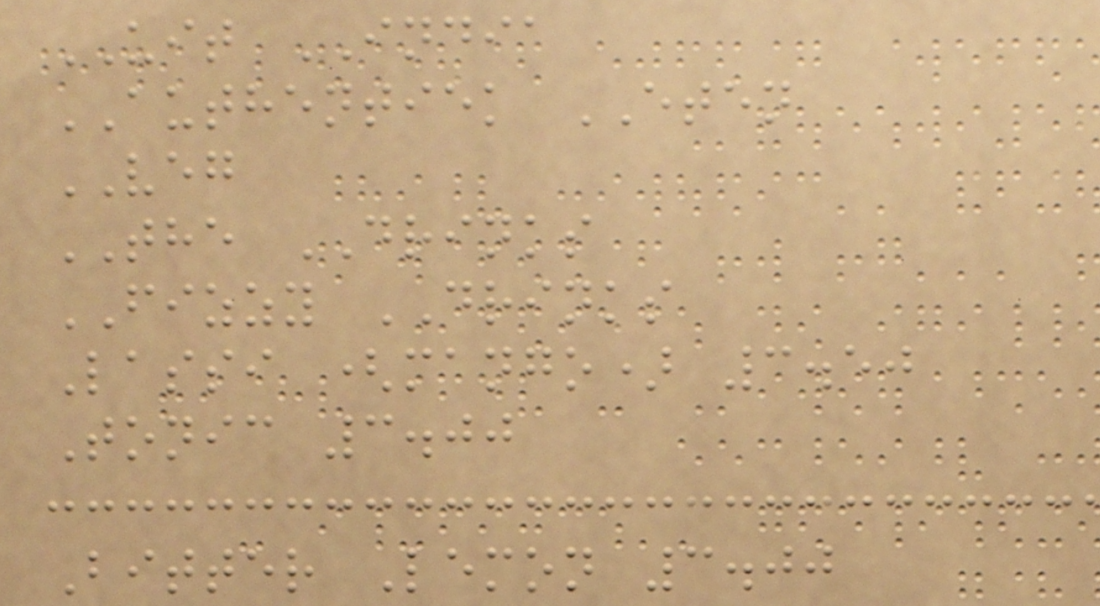UIT INDIA
AUTHENTIEK ETEN
VEG
THE DRINKS
FIZZY DRINKS
Lassi (mango) 3.50
Tonic 3.00
Bitter Lemon 3.00
